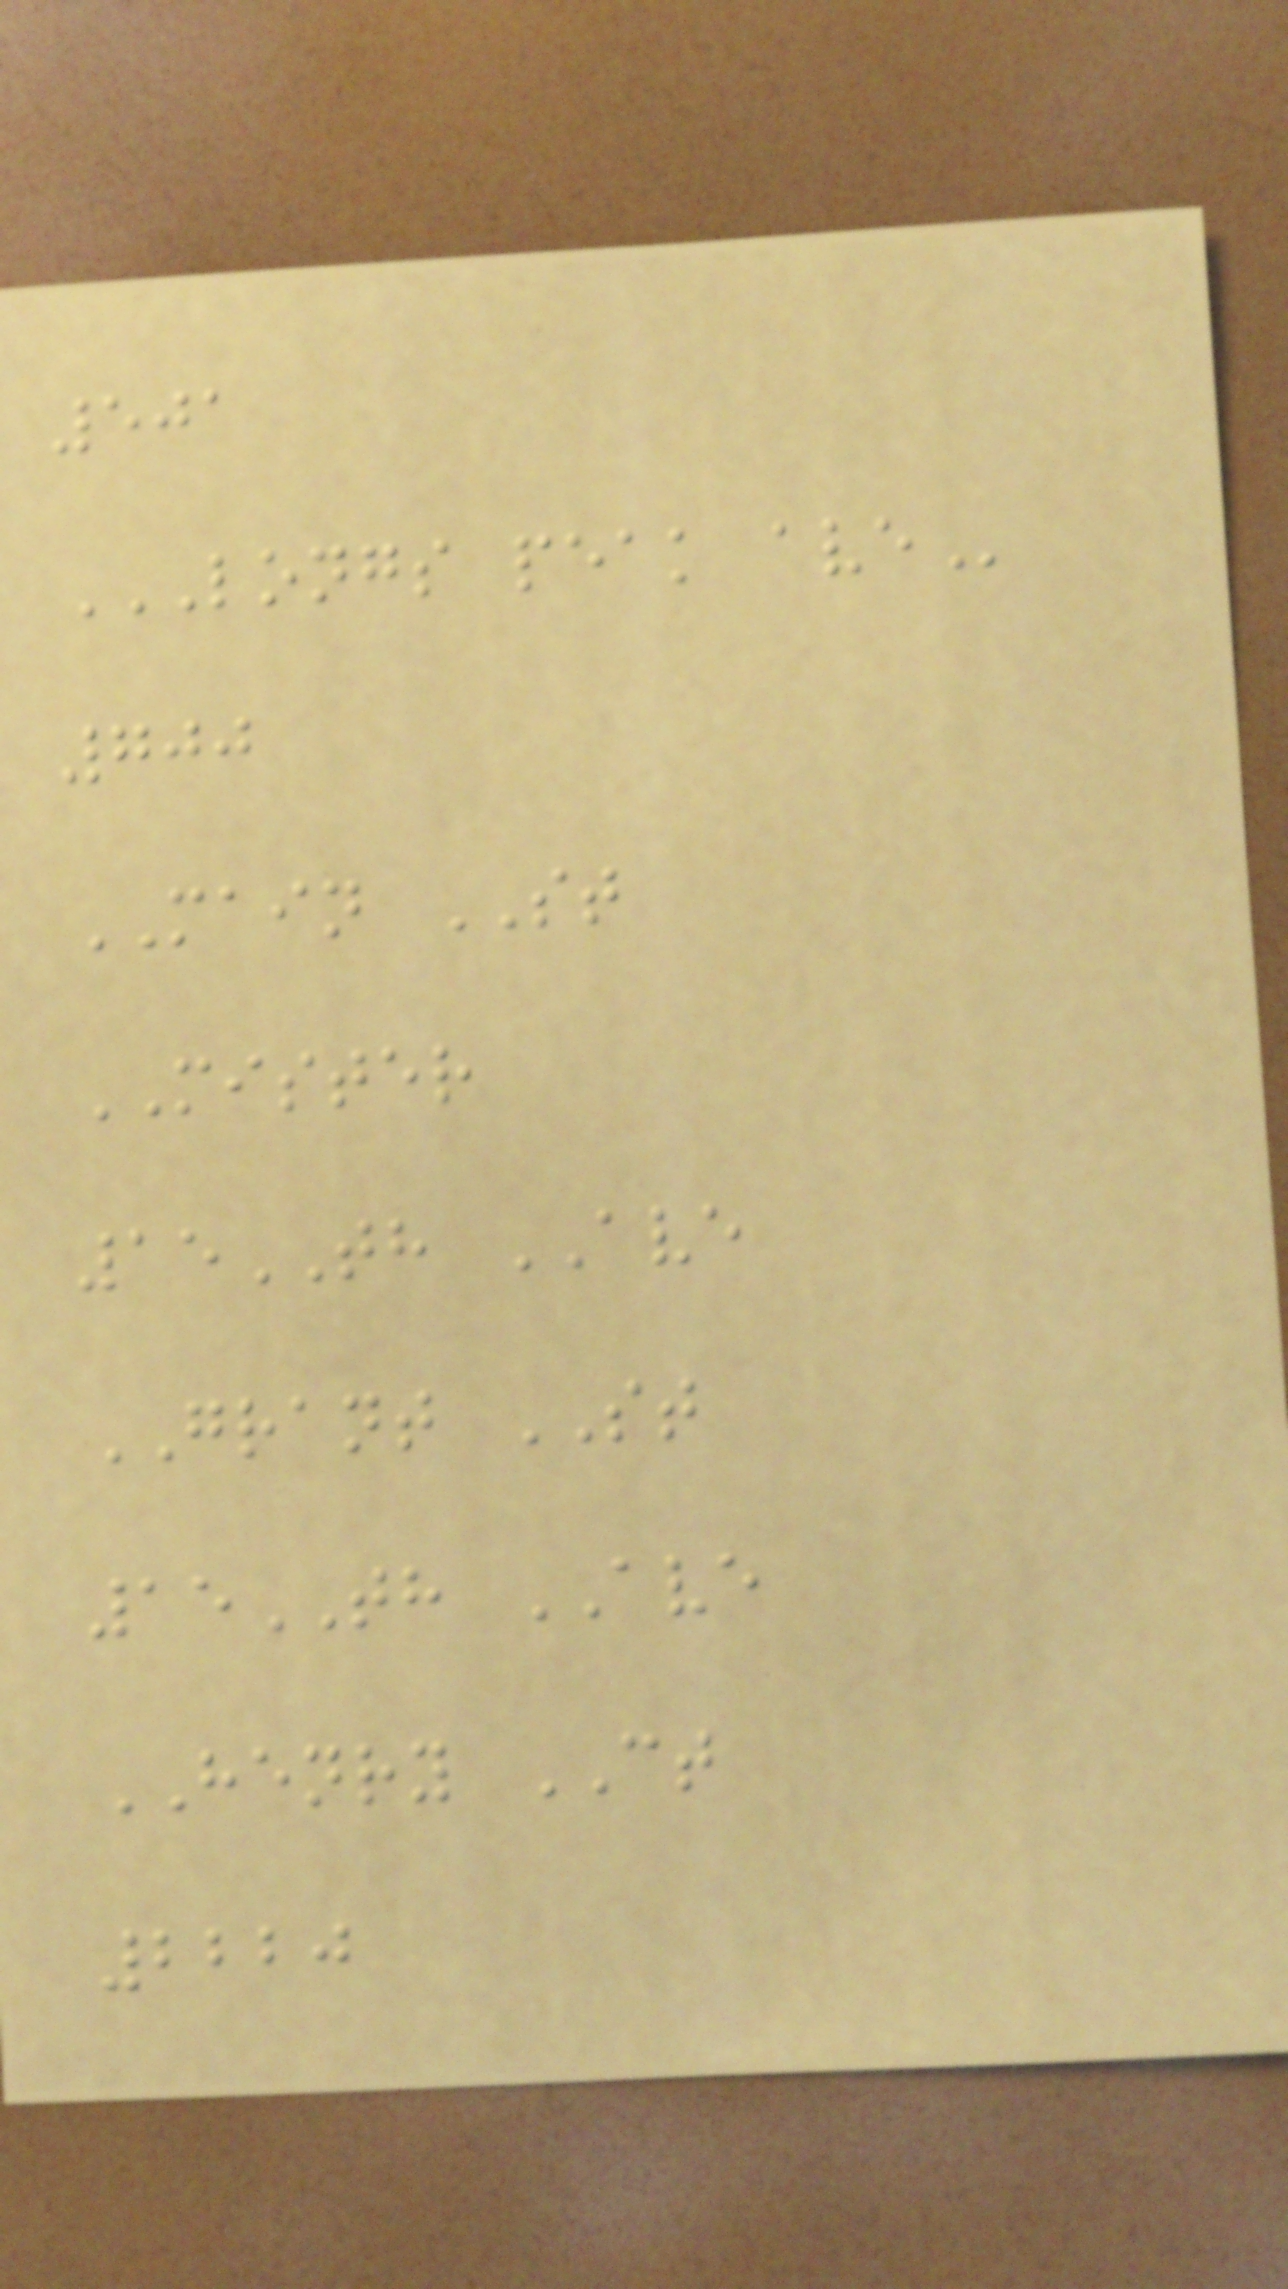501
LONGS PEAK AVE
700
MAIN ST
MISTER
15TH AVE
GRANT ST
15TH AVE
HENRY CT
2220
